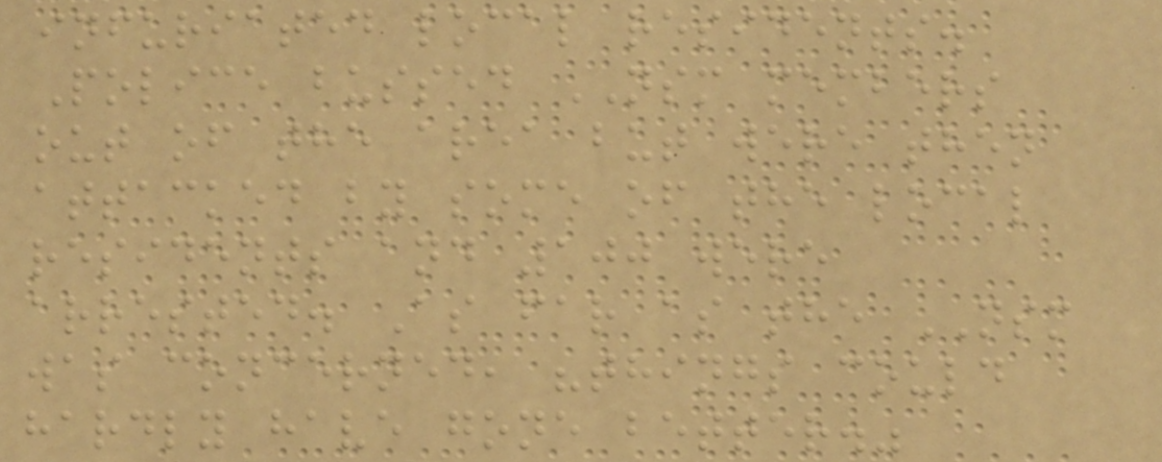infuriated local residents.
Police bussed NSM members
out of the area but were then
attacked by some of the local
residents and 100 were
arrested. As far as the NSM
was concerned, "things could
hardly have gone better."
